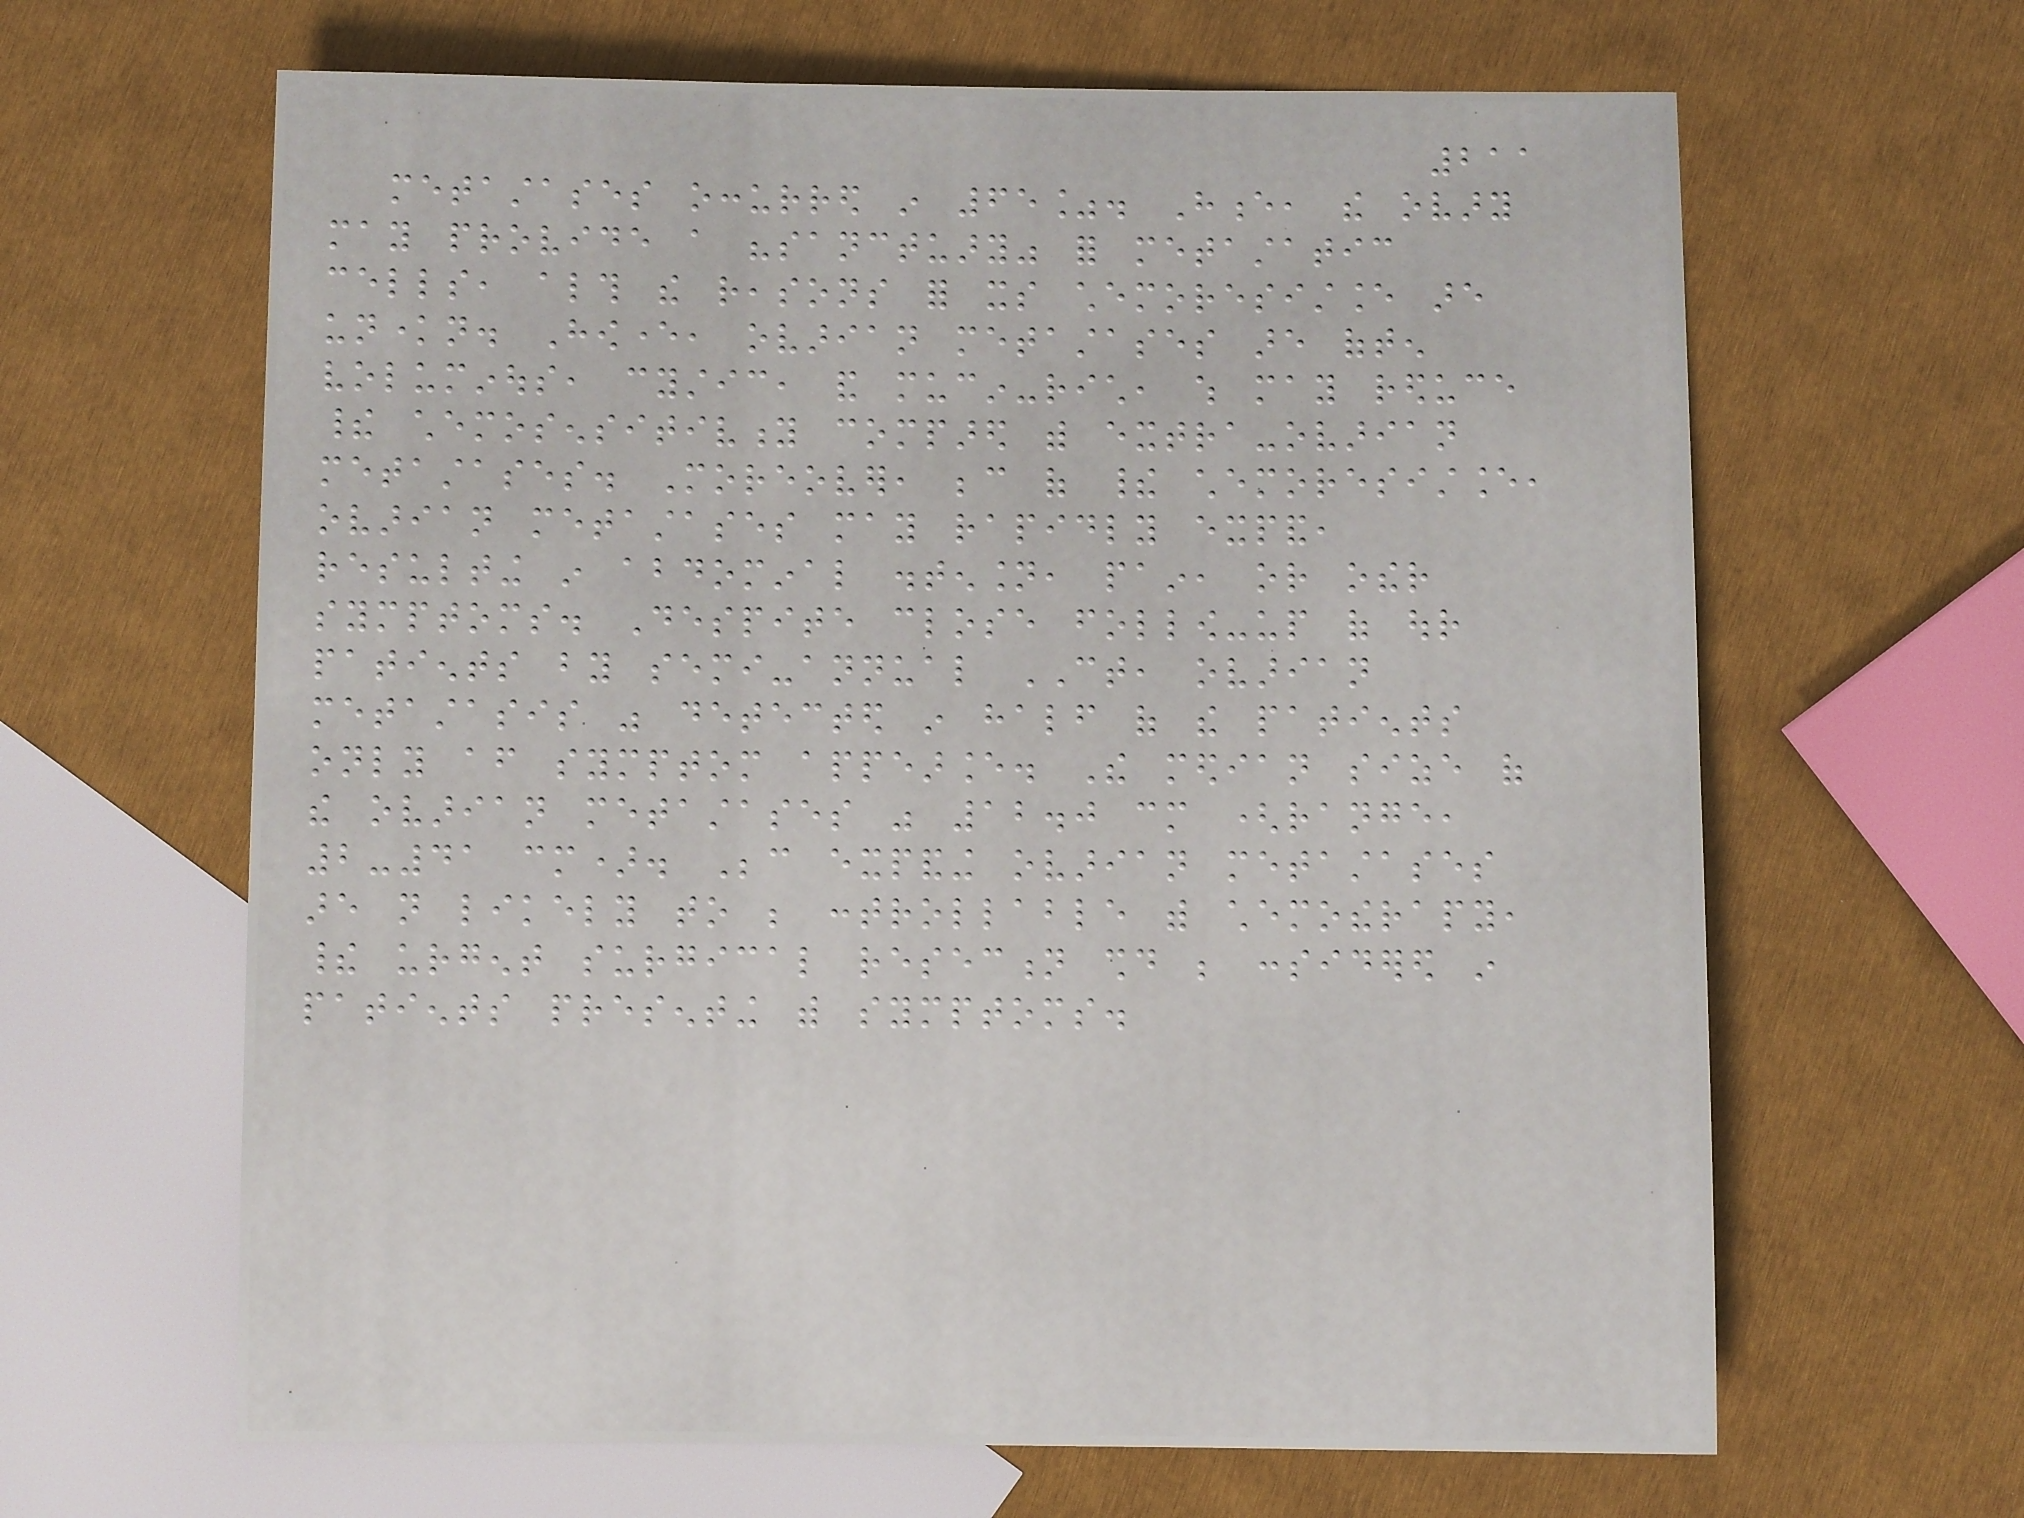211
metastases occurred in 65%. Hence, the ovary
may provide a "sanctuary" for metastatic
cells, although the reasons for its chemoresistance are
unknown. However, ovarian metastases are often
voluminous, cystic, and mucin-rich, which may reduce
their chemosensitivity compared with extra-ovarian
metastases. Moreover, because of their chemoresistance,
ovarian metastases may rapidly expand,
resulting in abdominal distension, pain, or other
symptoms. Despite close follow-up of our
patients by semi-annual CT, ovarian
metastasis was detected in half of the patients
only after symptom appearance. The median size of
the ovarian metastases was 12.0 cm (range,
2-41 cm). Because expanding ovarian metastases
are not likely to be controllable with chemotherapy,
their urgent surgical resection should be considered in
patients presenting with symptoms.
